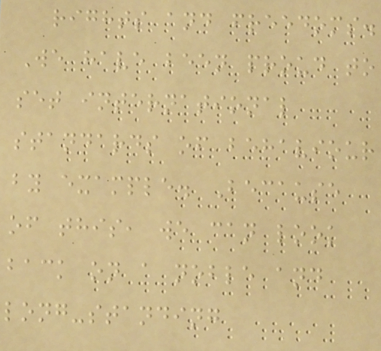rights and freedoms.
We have been proud to
set international
standards of behaviour
by example. Because
of this, we can look
back on a noble and
long-standing
